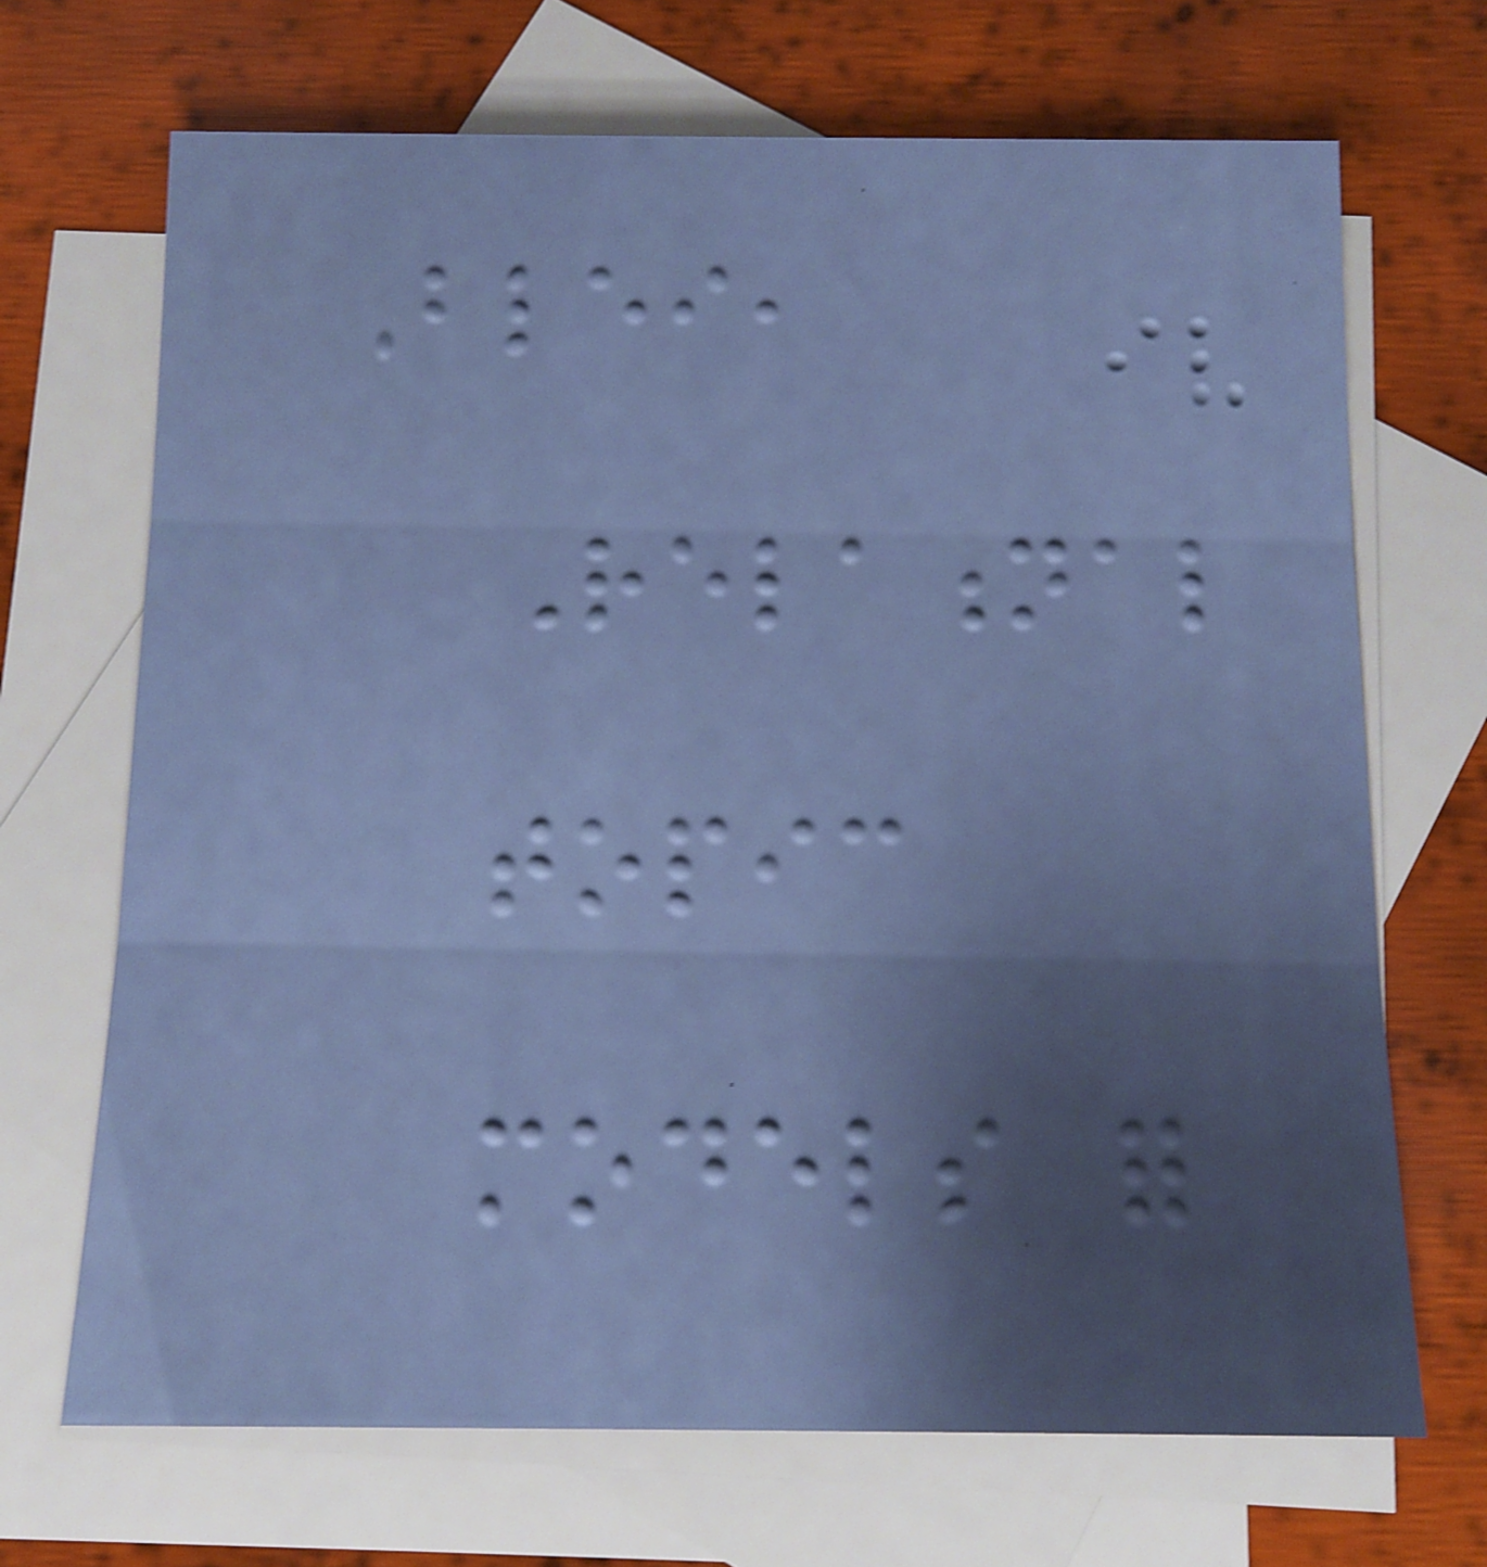Blei,
Relational
topic
models for
